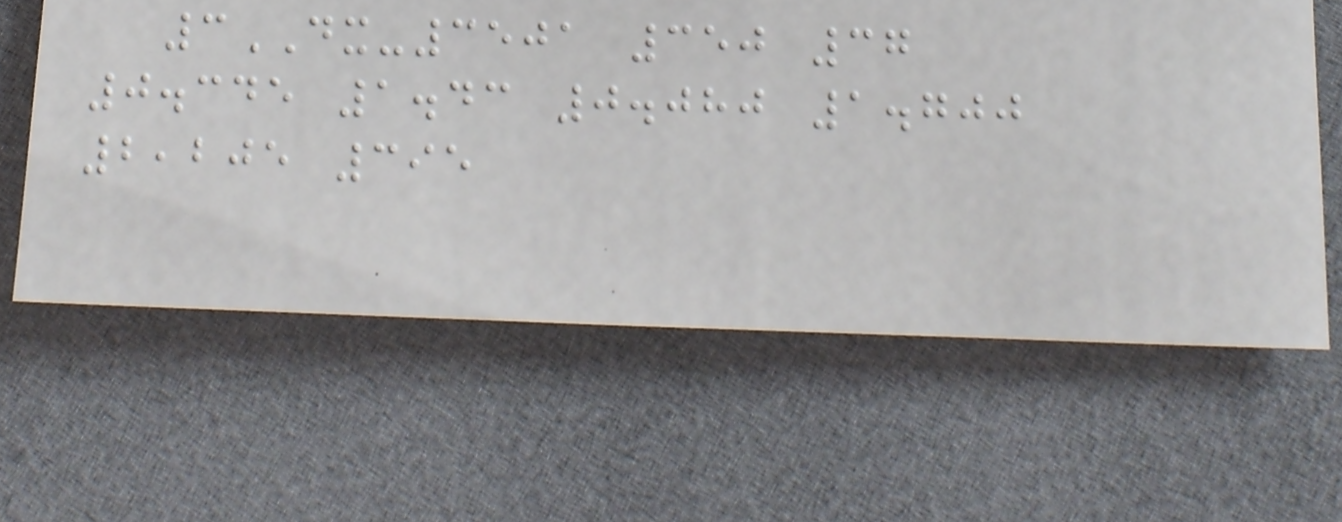3DX-3501 350 37
0.345 1.43 0.080 1.700
2,205 395
